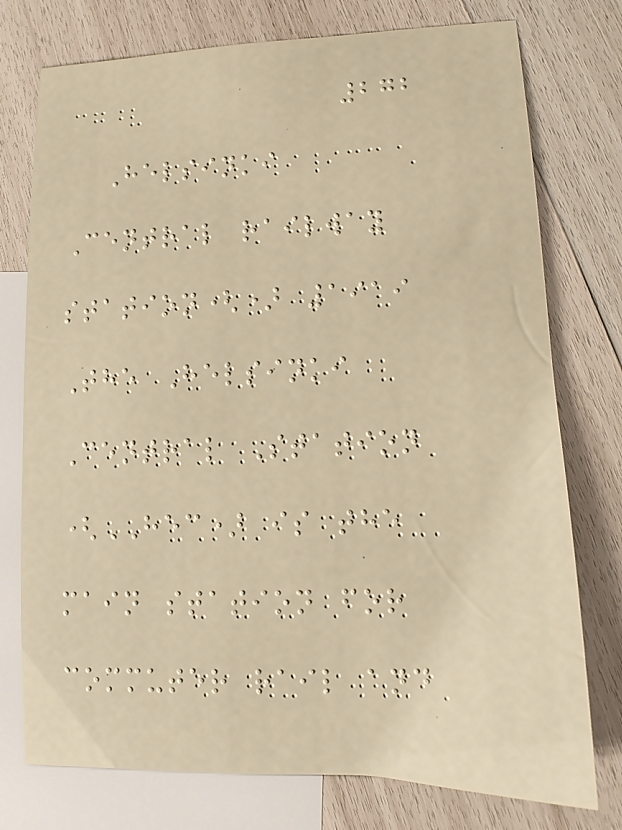272
Helsinki
Central railway
station() 1919
The Helsinki
Central Station
(HEC) is the
main station for
commuter rail and
